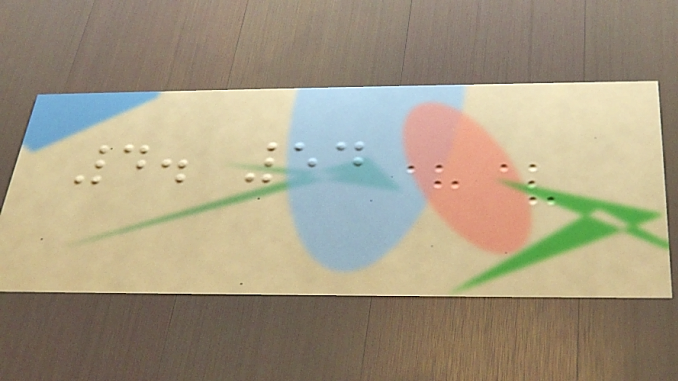4. 54
